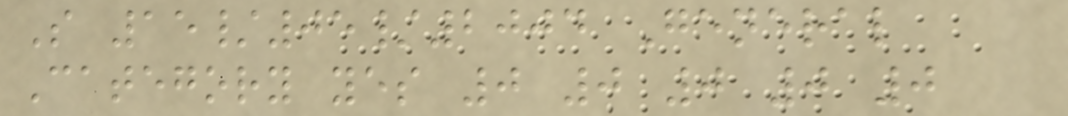S 15/05/2004 General
Category yes 0 0 0 0 0
